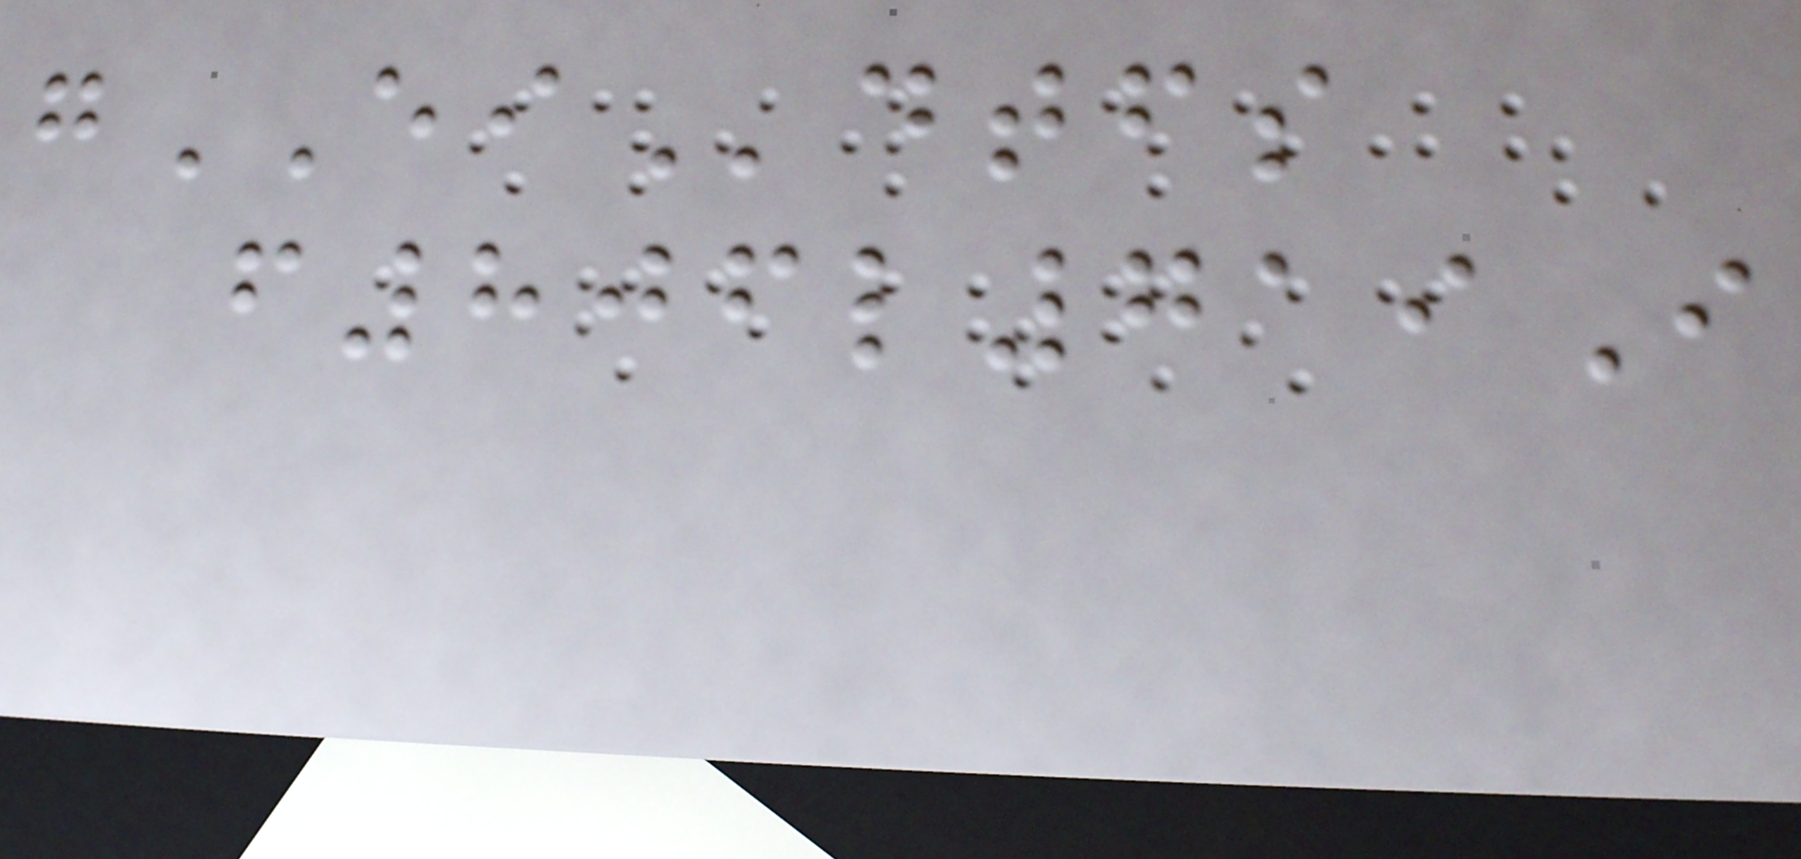gEIdtfs
f806l719I
